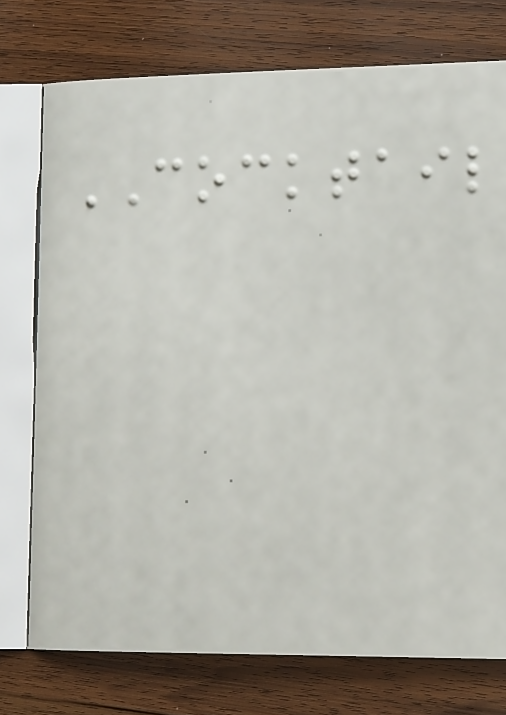COCKTAIL
